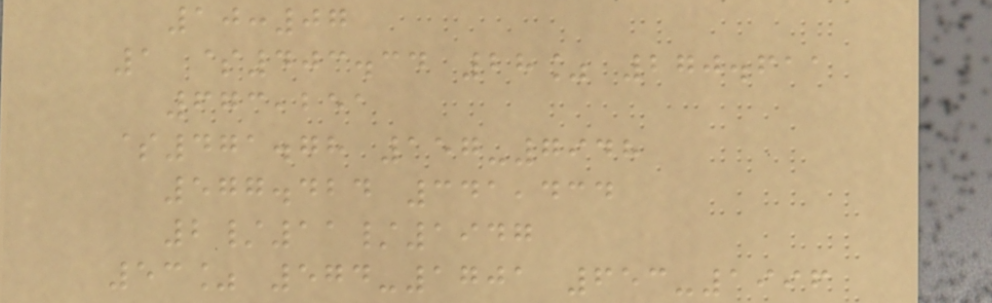10:07
1 $403.34 28% 270.611
673,251
$471.78 157-7948
577.424 341,434
2/11/1947
53% 574-1701 653-1996
